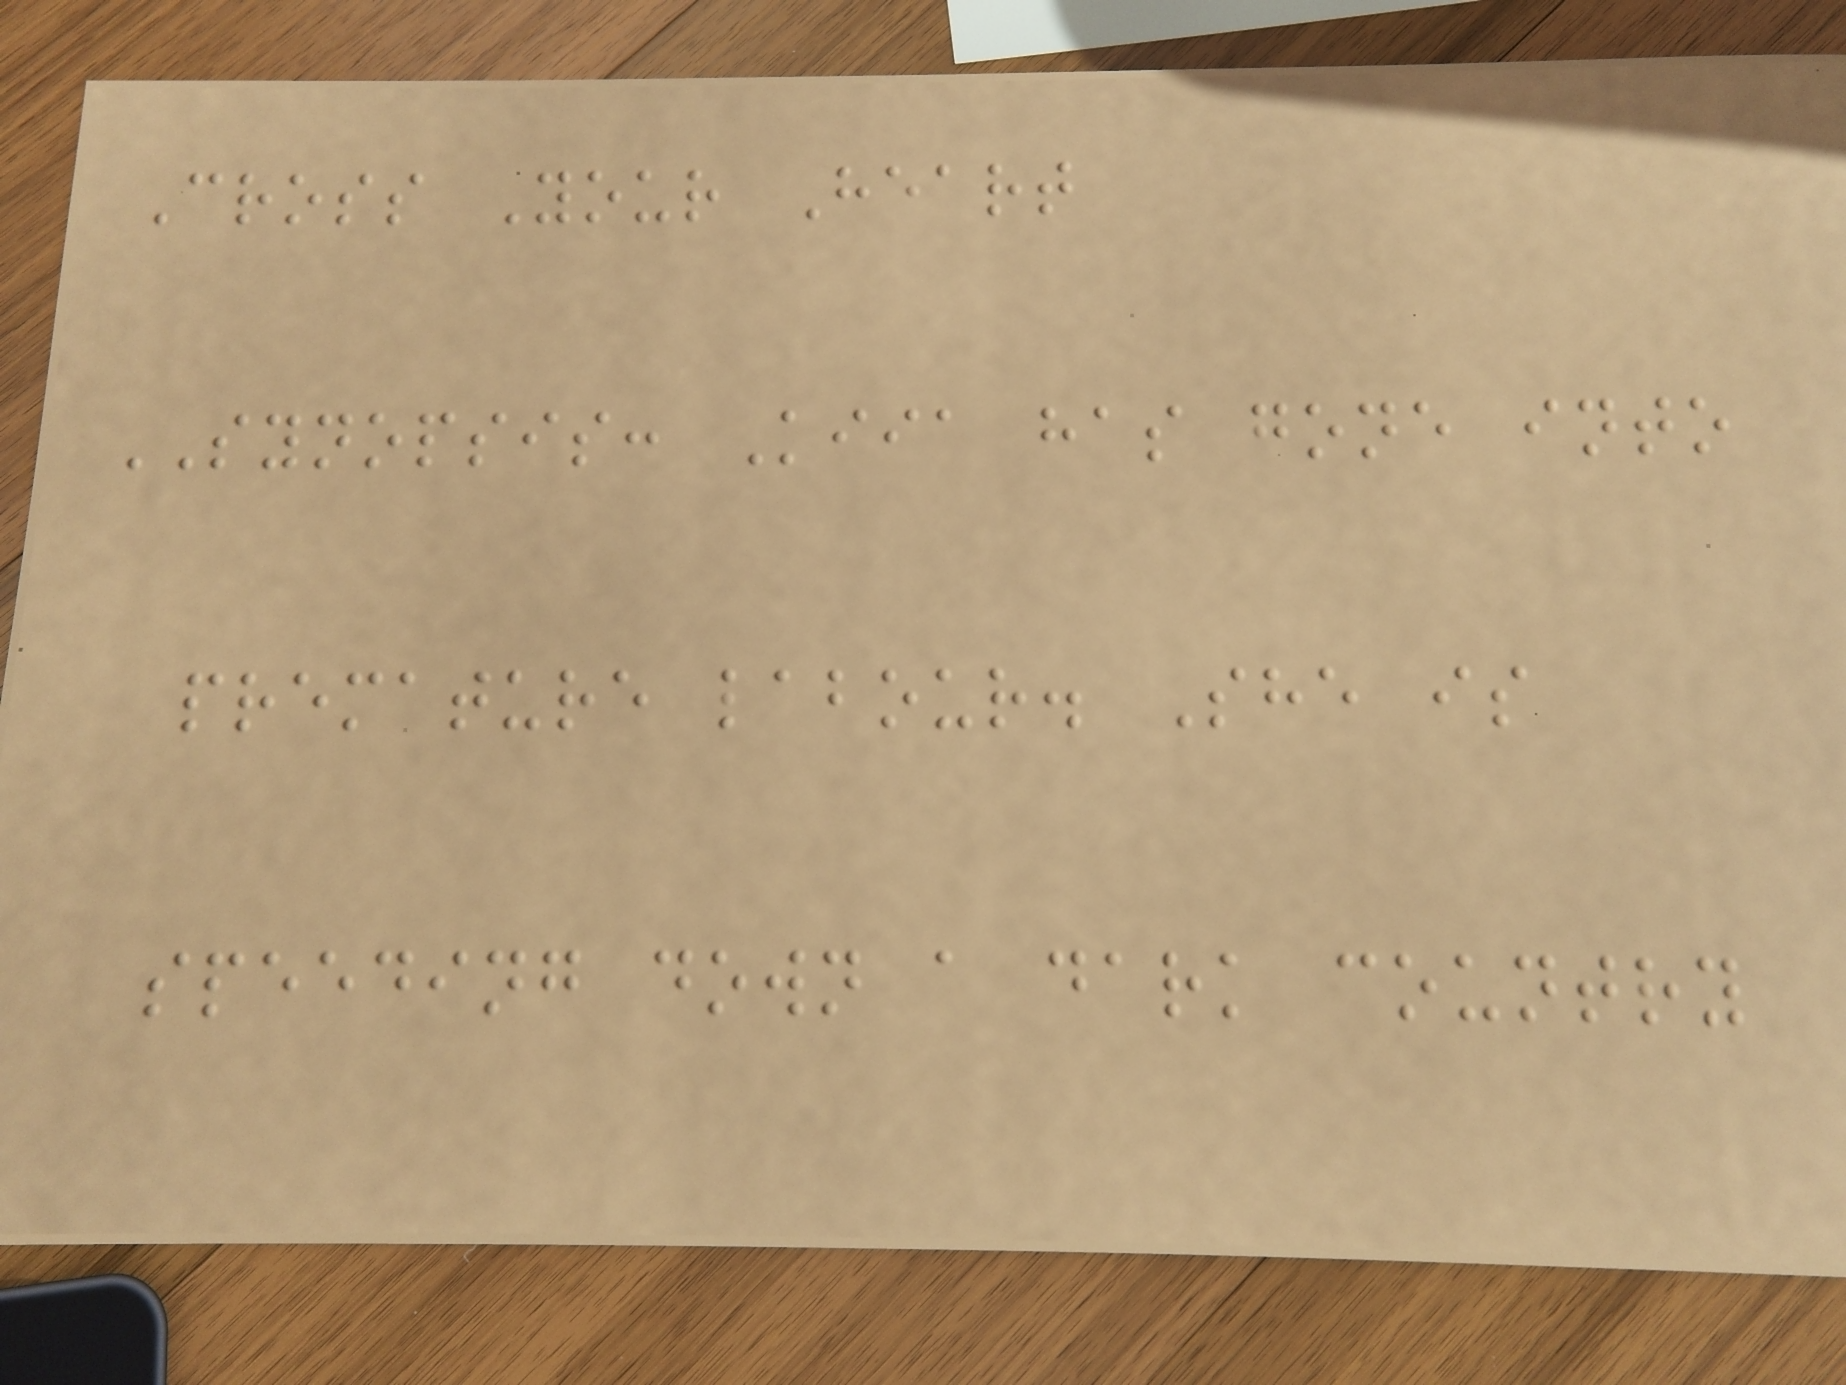Cross Your Heart
SYNOPSIS: Kiia has gone into
premature labour. She is
speeding down a dark country
